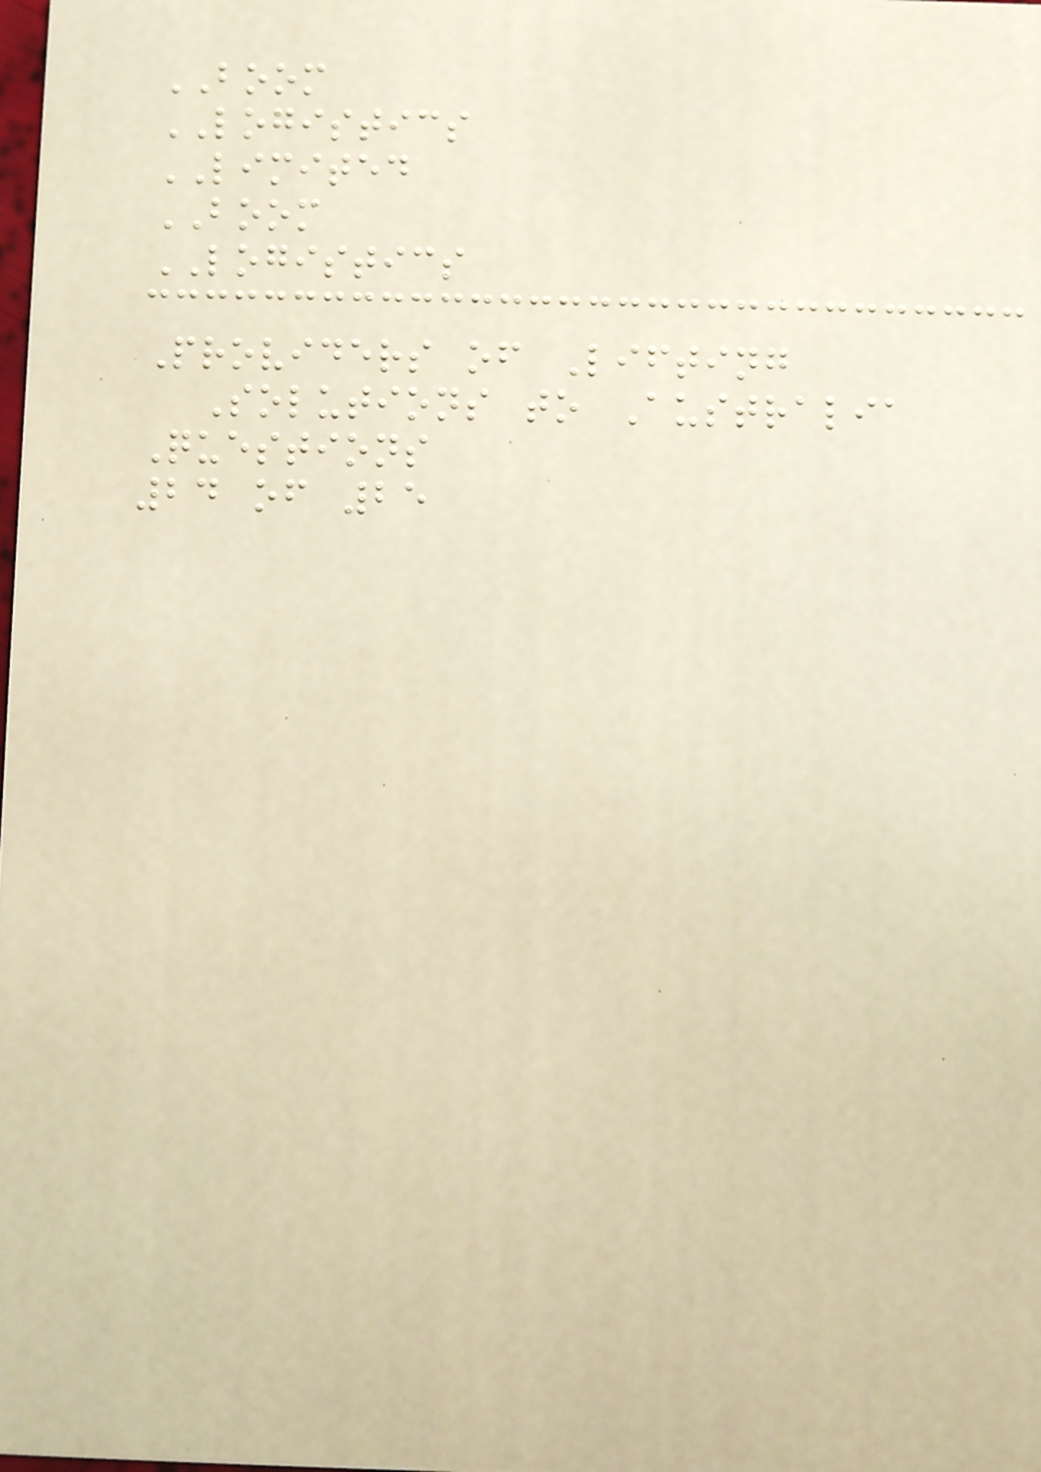BOOM
LOGISTICS
LIMITED
BOOM
LOGISTICS
Providers of Lifting
Solutions to Australia
Questions
24 of 25
